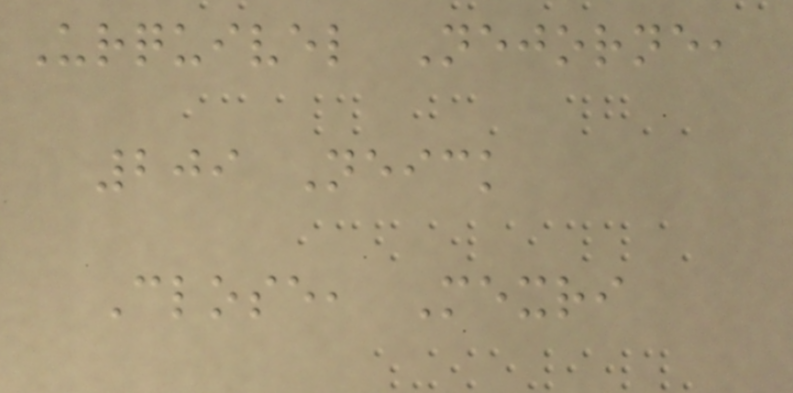Urquivel Nejorne,
209 Neick
Close, Mexri
